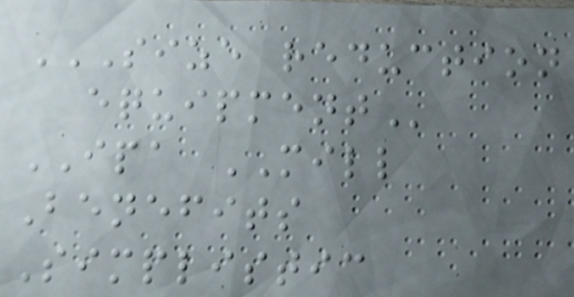SIZE REDUCTION
EQUIPMENT
IPA MILL
Benefits
Simplistic
